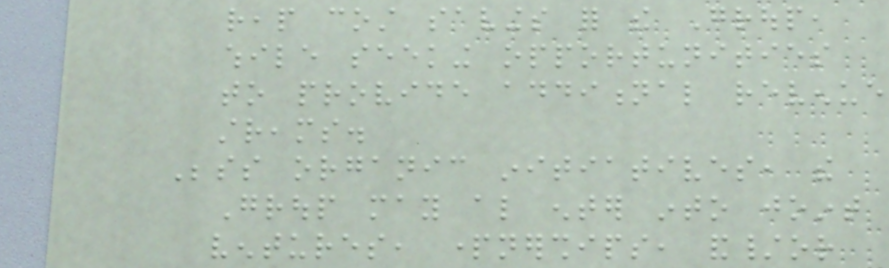reap cost savings for the Group,
while seeking opportunities
to provide additional revenue
streams.
Besides organic initiatives, the
Group may also enter into joint
ventures, partnerships, and/or
